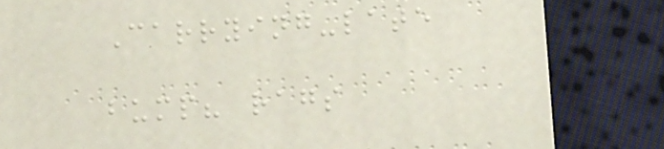Carrying-late
bump? rags
